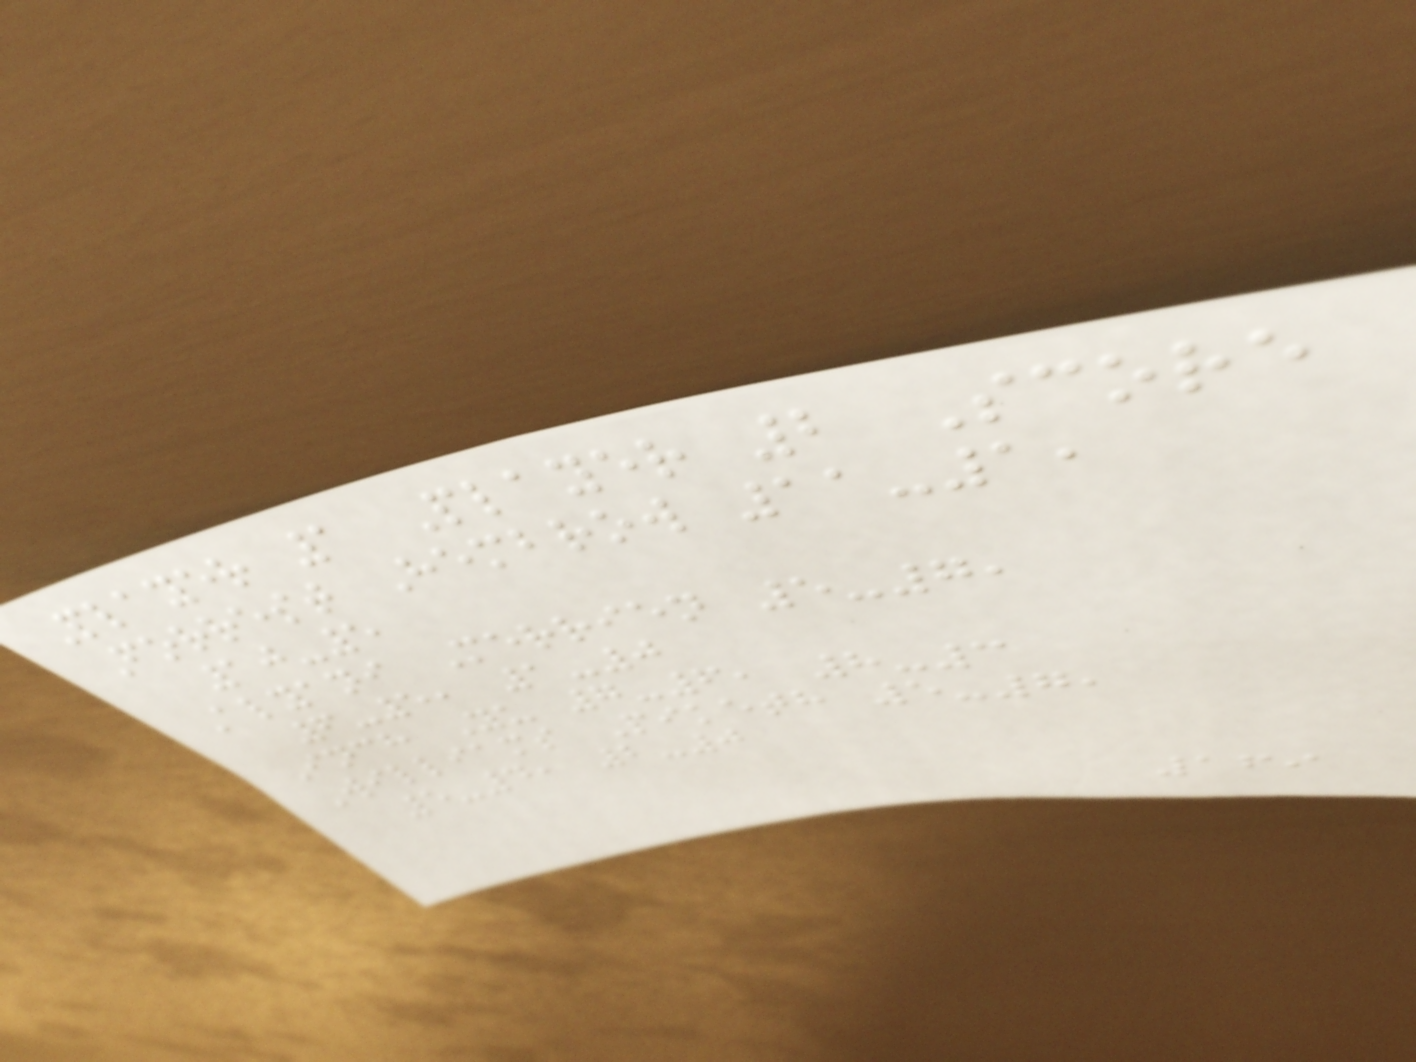Player 1 Player 2 Score
Forrest Hembrow 11-1,
10-5
Alyani Merrien 5-7,
6-5, 1-0
Inch Yu 7-6, 8-3
Williams Piketh 5-7,
5-4, 2-0
169
